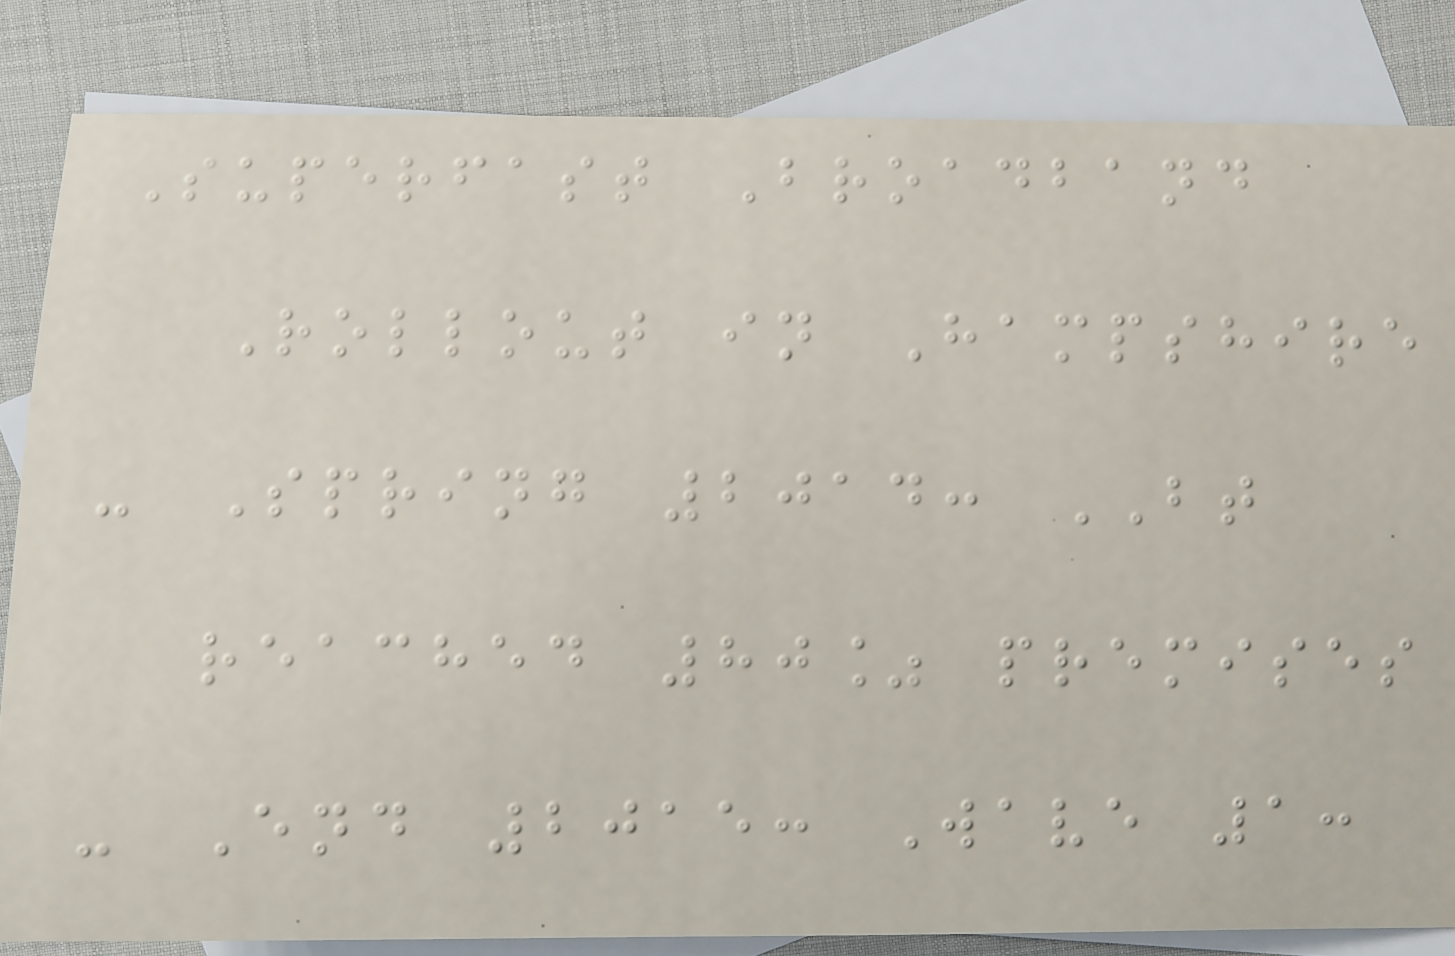Superfast Broadband
Rollout in Hampshire
- Spring 2014: BT
reached 80% premises
- End 2015: Wave 1:
